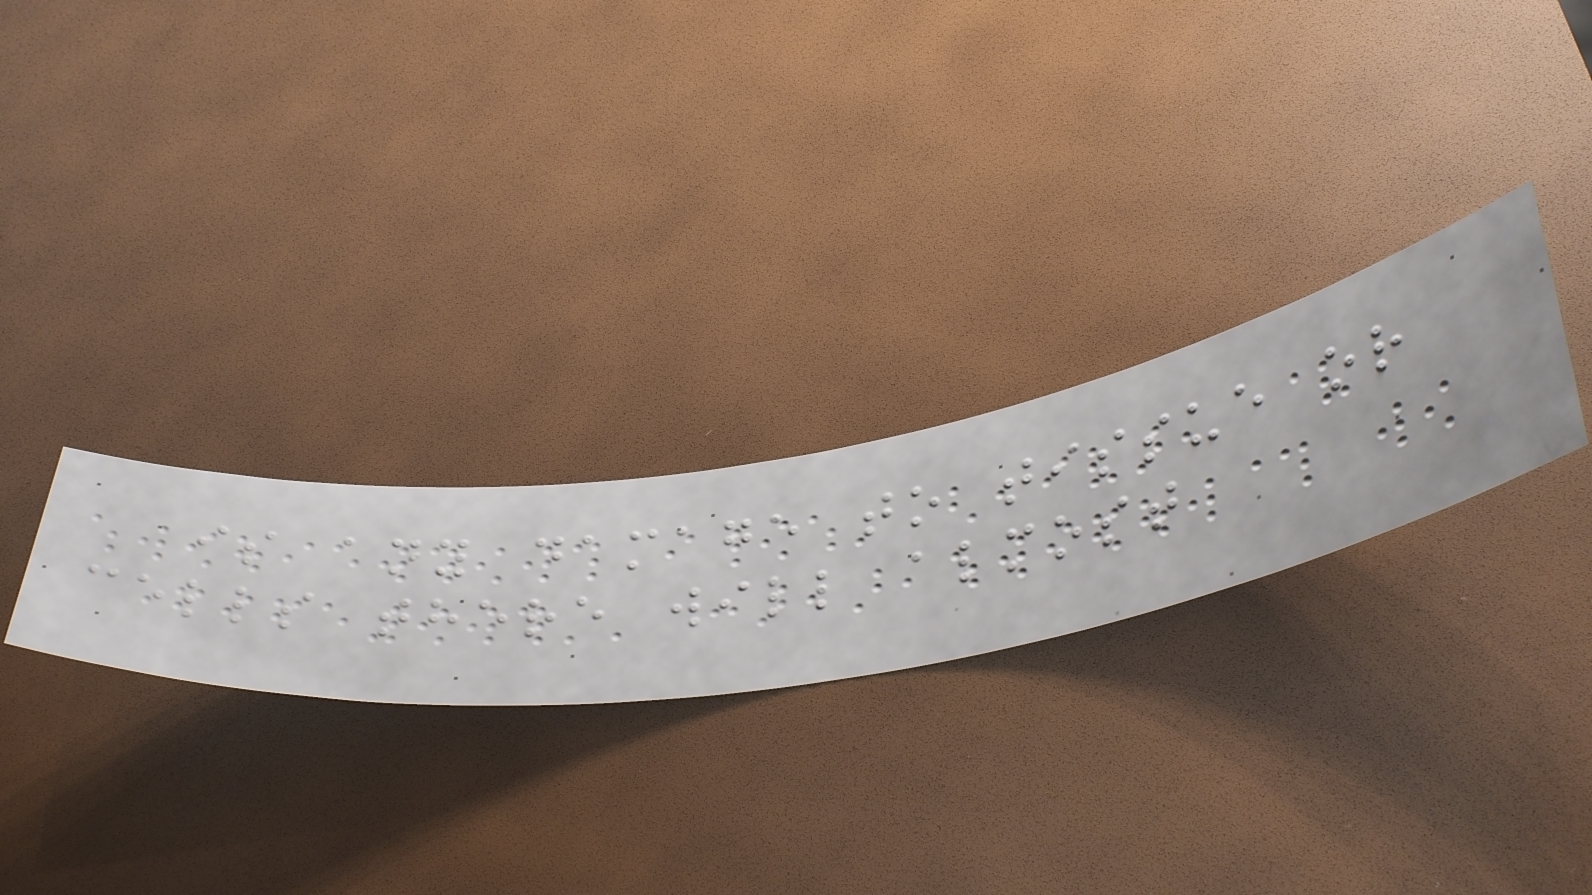is any damage to tissue or
cells there will almost
